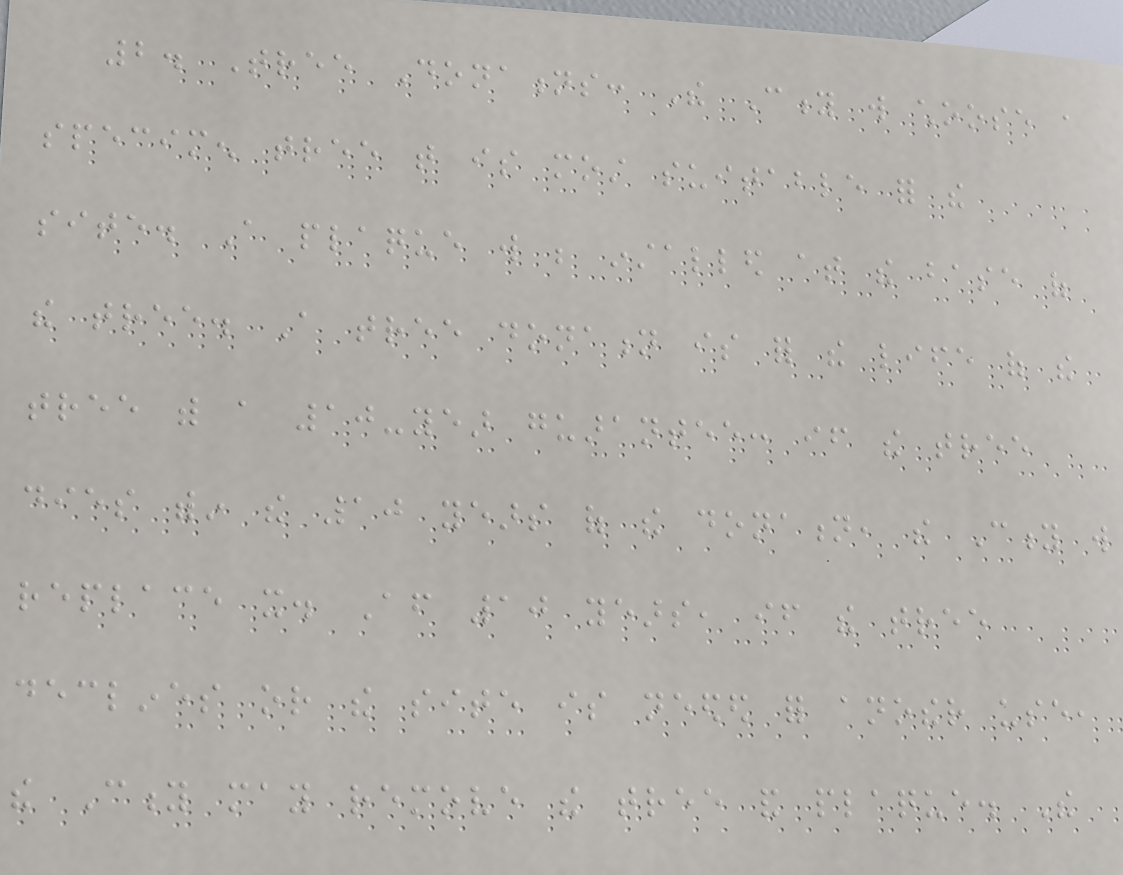2. Tree Donations: The City will choose a
specimen tree that is most suitable for the
site. A plaque will be installed at the base of
the tree. A tree donation is for the life of the
tree with a 10-year guarantee: if the tree
dies within the 10 years of the donation, the City will
replace it. After 10 years, if the tree
declines or the site is needed for another use,
the City may remove the tree and plaque. The
